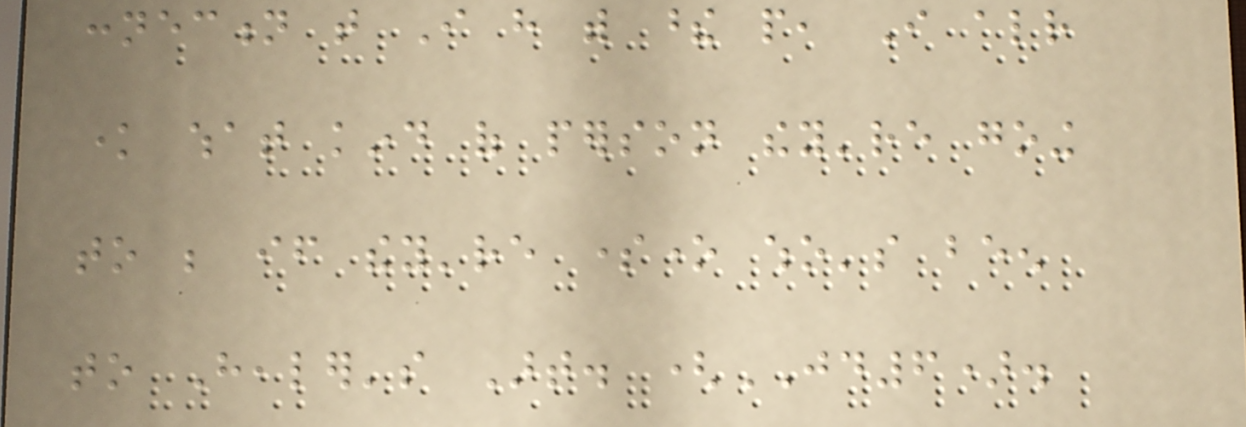connection that I have with these people, I already
know what kind of person they're going
to be if they're someone who's been
to Healer's Art. (JD6).
